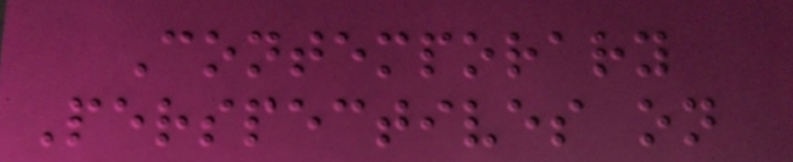Contemporary
Perspectives on
